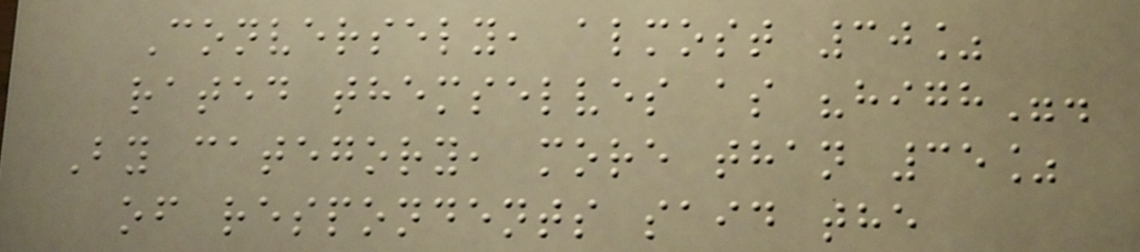Conversely, almost 30%
rated themselves as "high".
By category, more than 35%
of respondents said the
